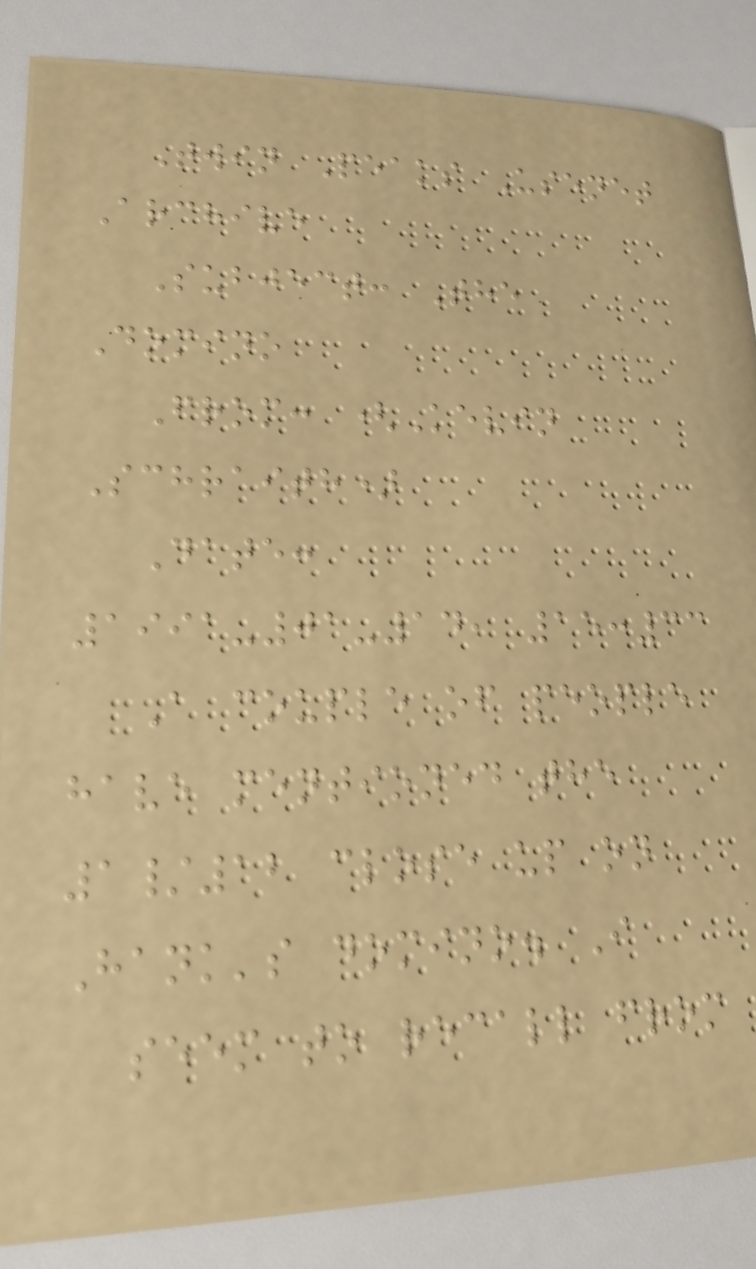Twin Peaks Usenet
Archive
Subject: The
Domino
From: (Kevin
Schraith)
Date:
1991-01-14, 15:33
A couple of people
have mentioned the
1/12 close up on
Hank's domino. I
seem to recall from
